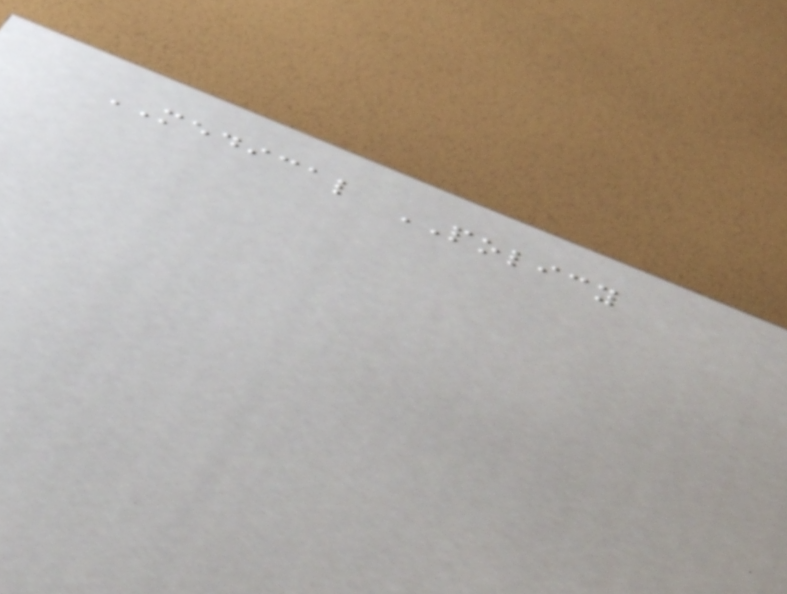MEDICAL POLICY
